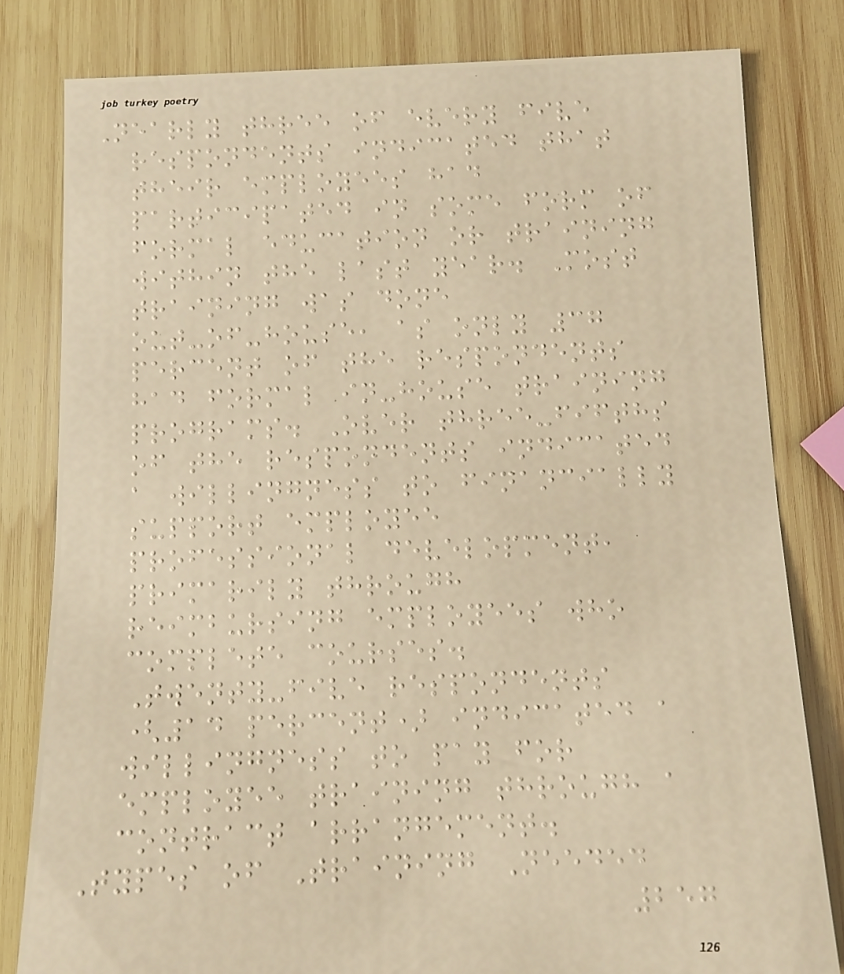Nearly three of every five
respondents indicated that
their employees had
participated in some form of
formal education or training
within the last year. Most
training was done
out-of-house, as only 37
percent of the respondents
had formal in-house training
programs. Over three-fifths
of the respondents indicated
a willingness to financially
support employee
professional development,
primarily through
reimbursing employees who
complete courses.
Twenty-five respondents
(14 percent) indicated a
willingness to pay for
employee training through a
contract arrangement.
Types of Training Needed
257
